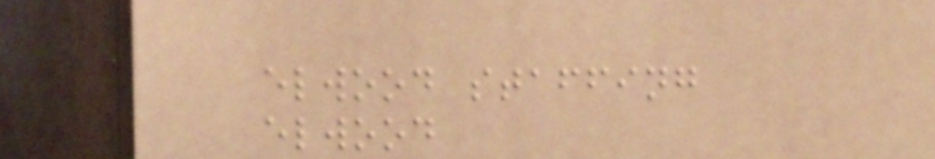elwood staffing
elwood
